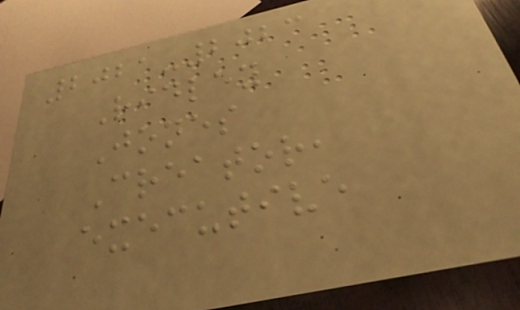2021-2023
Ridley
Jones
Creator,
executive
